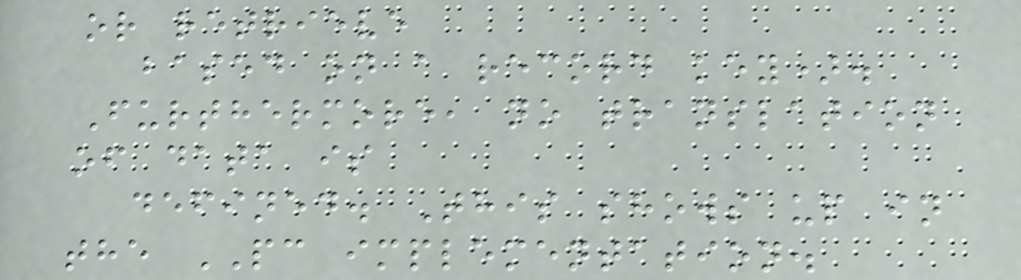or retrieve
based on a record key).
Furthermore, no translation
of data is
defined. This shows up in
the PC implementation.
